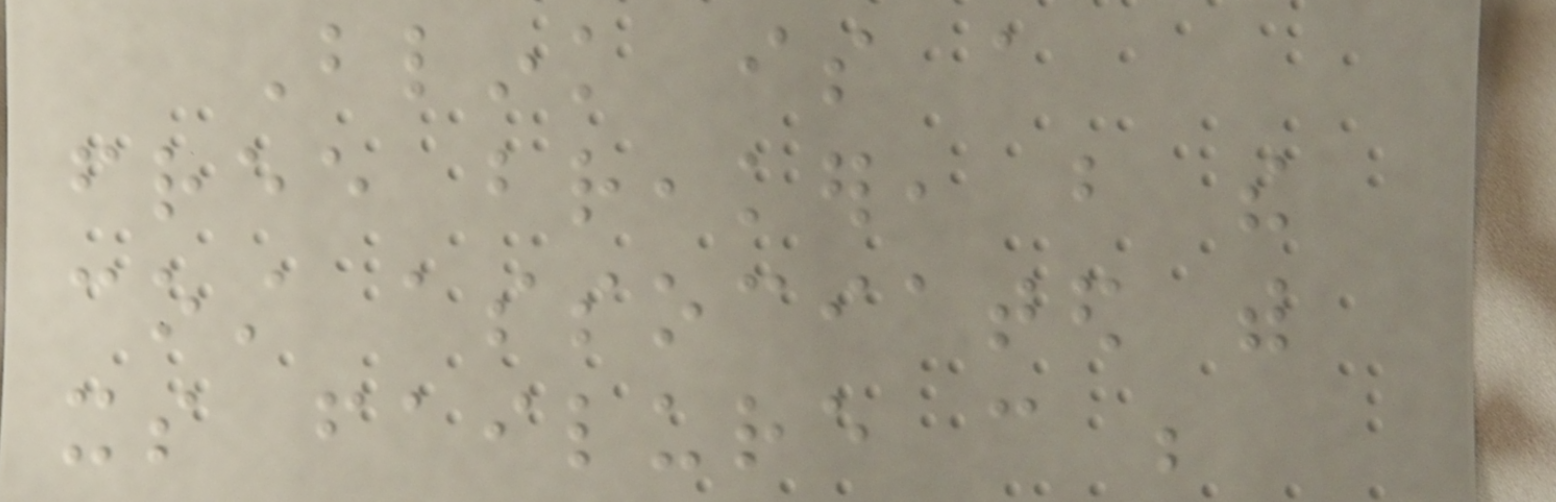Blink is a
free breaker, but the
cost associated with
its failure can be
